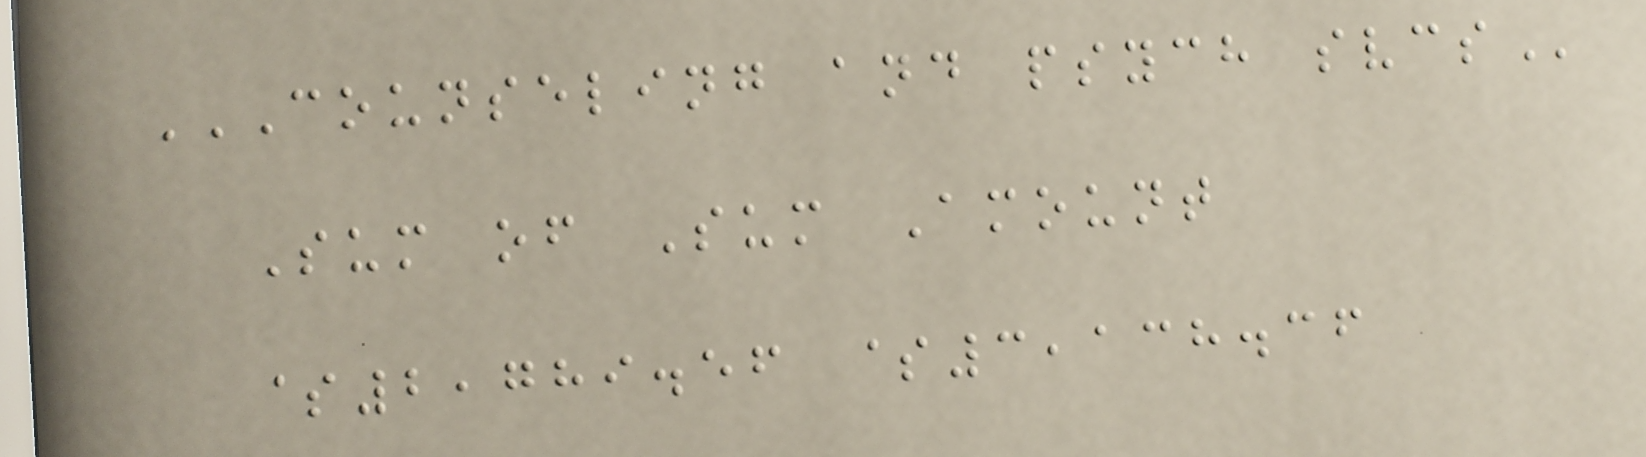COUNSELING AND PSYCH SVCS
Sum of Sum Amount
$2,789.56 $3,138.36
